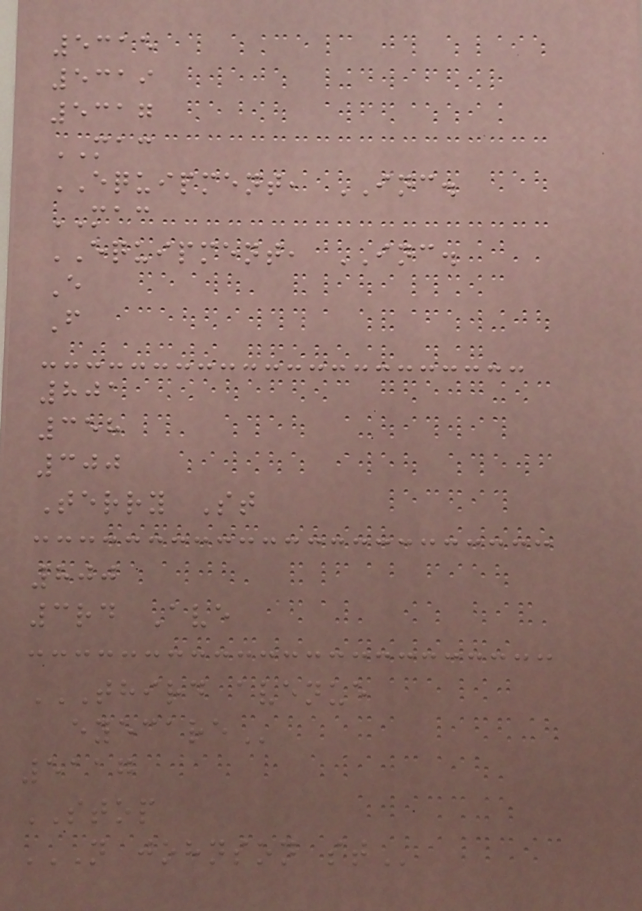5315
5319
5317
MAC
EQUIPMENT, INC.
MAC
EQUIPMENT, INC.
E
F
801
358
300
Terry St
800
3rd Ave
THIRD AVENUE
EYECARE
5117
STOP
N JOHNSON ST
